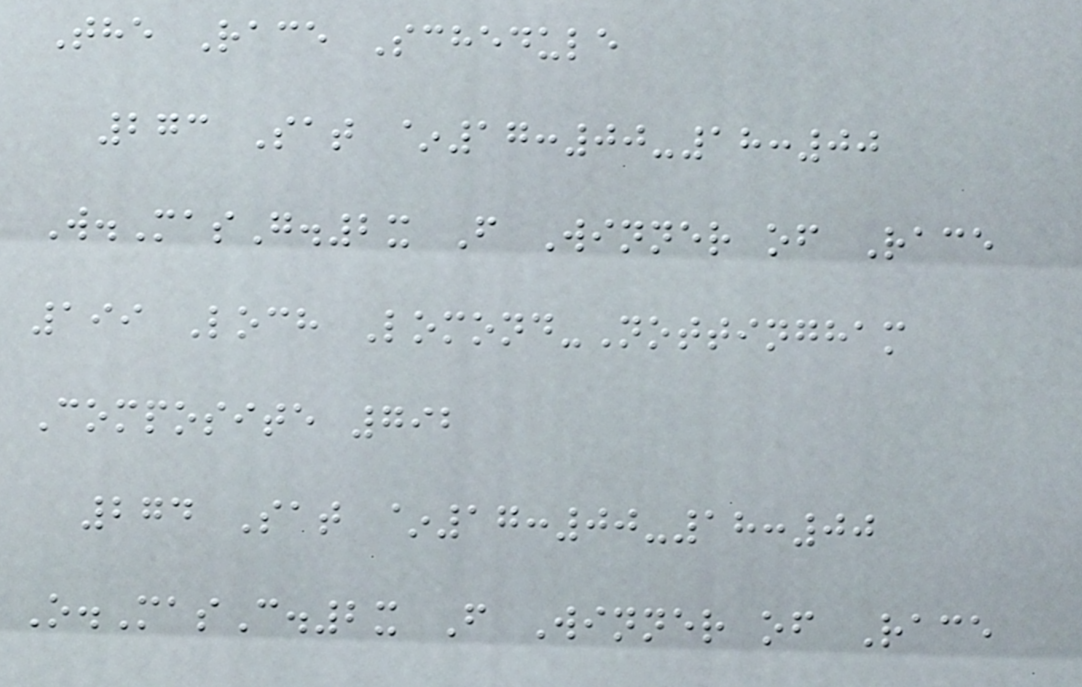The Race Schedule
273 Sat ~17:00-18:00
W.MasG.2x F Winner of Race
199 Loch Lomond-Nottingham
Composite 792
274 Sat ~17:00-18:00
O.MasC.2x F Winner of Race
